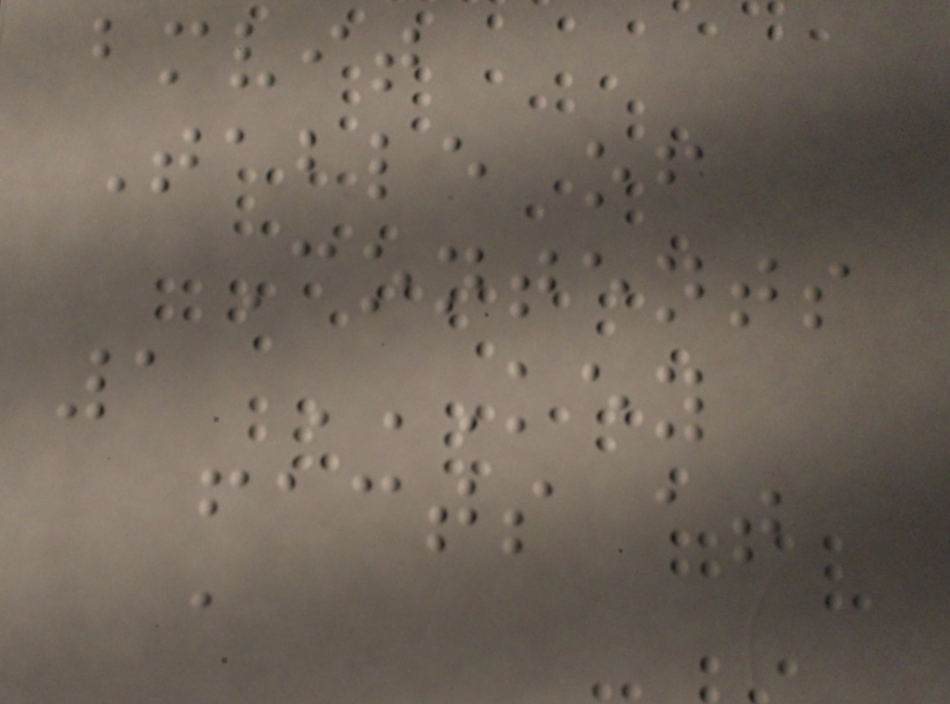bmvit
Table of
Contents
1 KEY
FACTS AT
A
